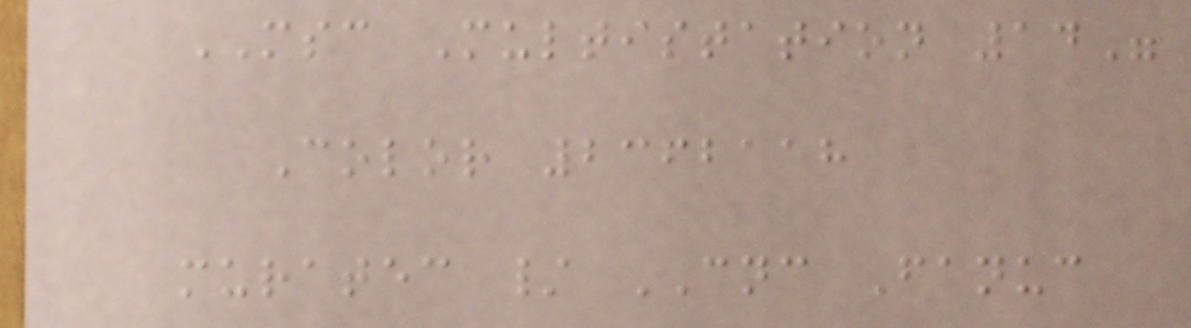MSC Multistation 14"
Color 2362118
muratec / CNC Fanuc
